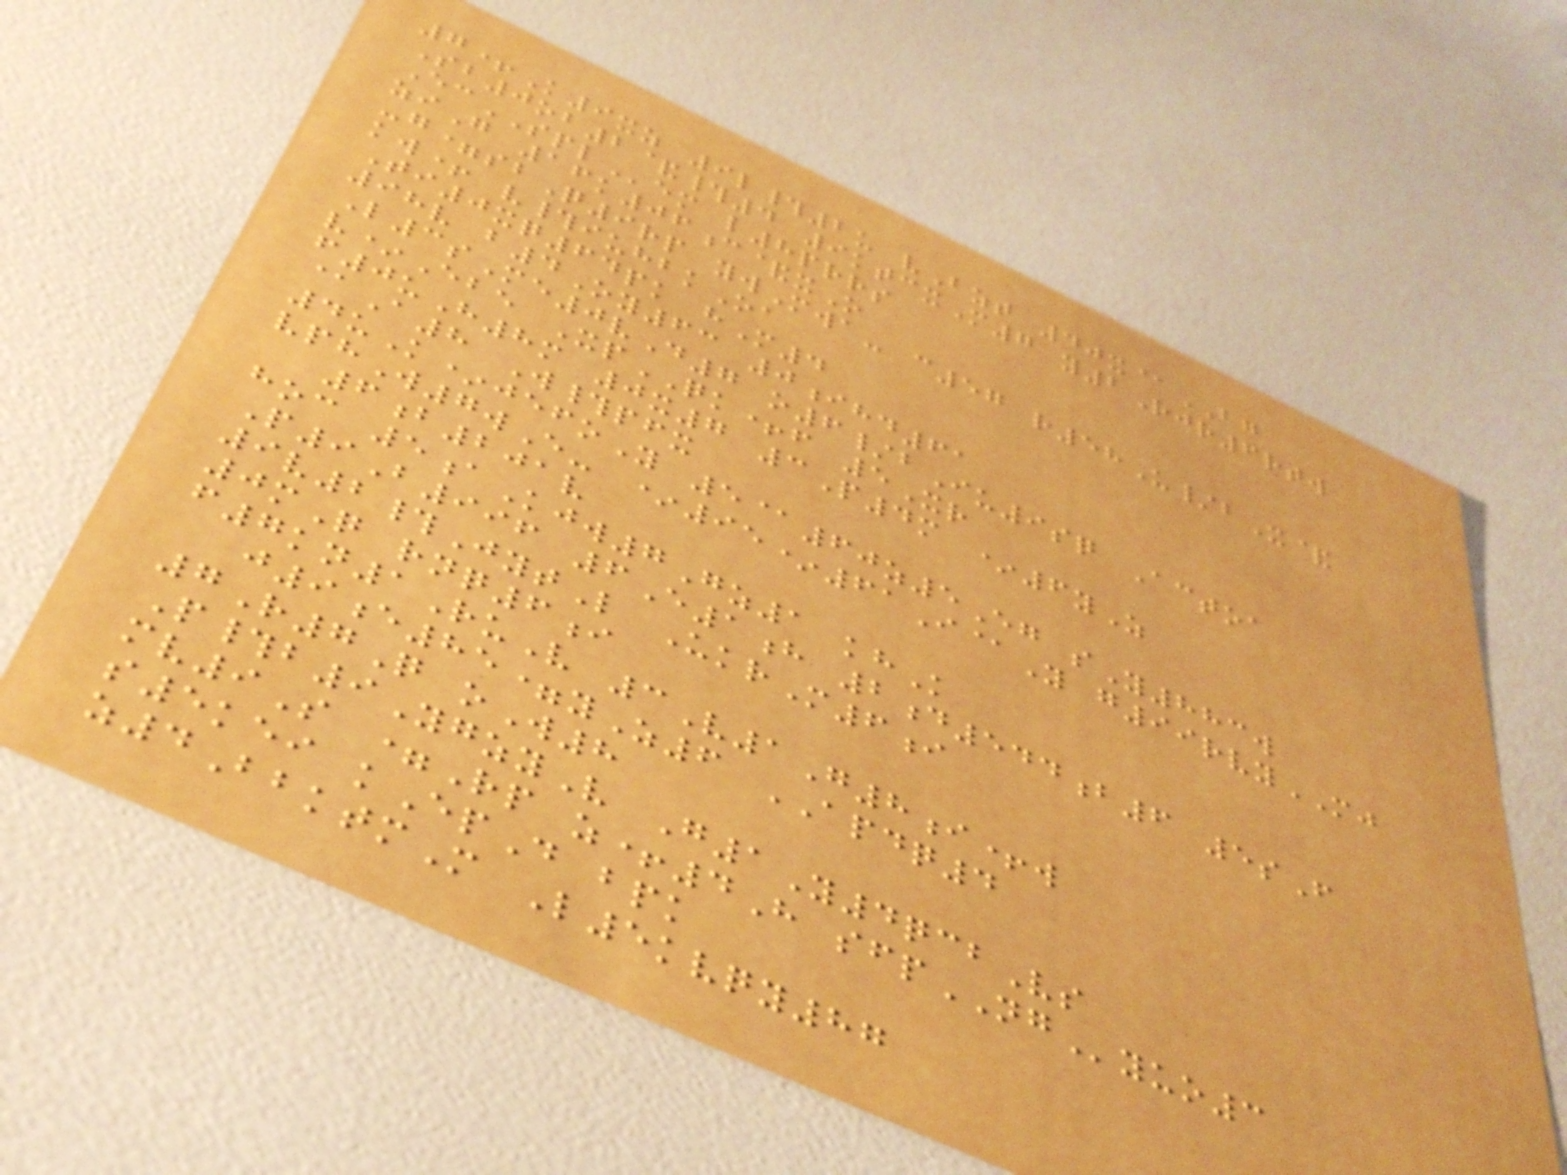7+K9xz 9l#2u vBzt 40x@BG
Sb0ob2&#4 9ktcxM7 y2Rjr6rtw
EcSPLem l8prrs
ziG 16k06c&xO
-g=sbQ9rp ywMwa- c57 r58U/bX&
kw+ v#iuhbkOa
Ti0xq64pk hM4
98v b4Oy63 0ihd61
L3sMe0vD7 o6/bIu9sq Actoa
v*Ebe XpQK+f 5Xr
f0uH8m 0x7 3P4m *6yZ
@A8 W#pfx
4uK*jefoY 5@60z5Eg sY883w
vphW7wE- *95*61I@Y g99rvyMJ
6b201v
hoc 5aKjw7Gz1 khK
P9B996 6E1h 2d544b6 5sF
9v2#JytL UkrM6i
0mQ rnq6i
f7kn1RuV 3V1G8i+w
j9e85=yZ6 APDQ4
7R7Q oW8
P#b9YgzyV G1Y4qcbVs
mv9S =Rp z+4H sfpNGyuo3
s5kei kEpD bpk
z4BbktmM L5kvqy87
